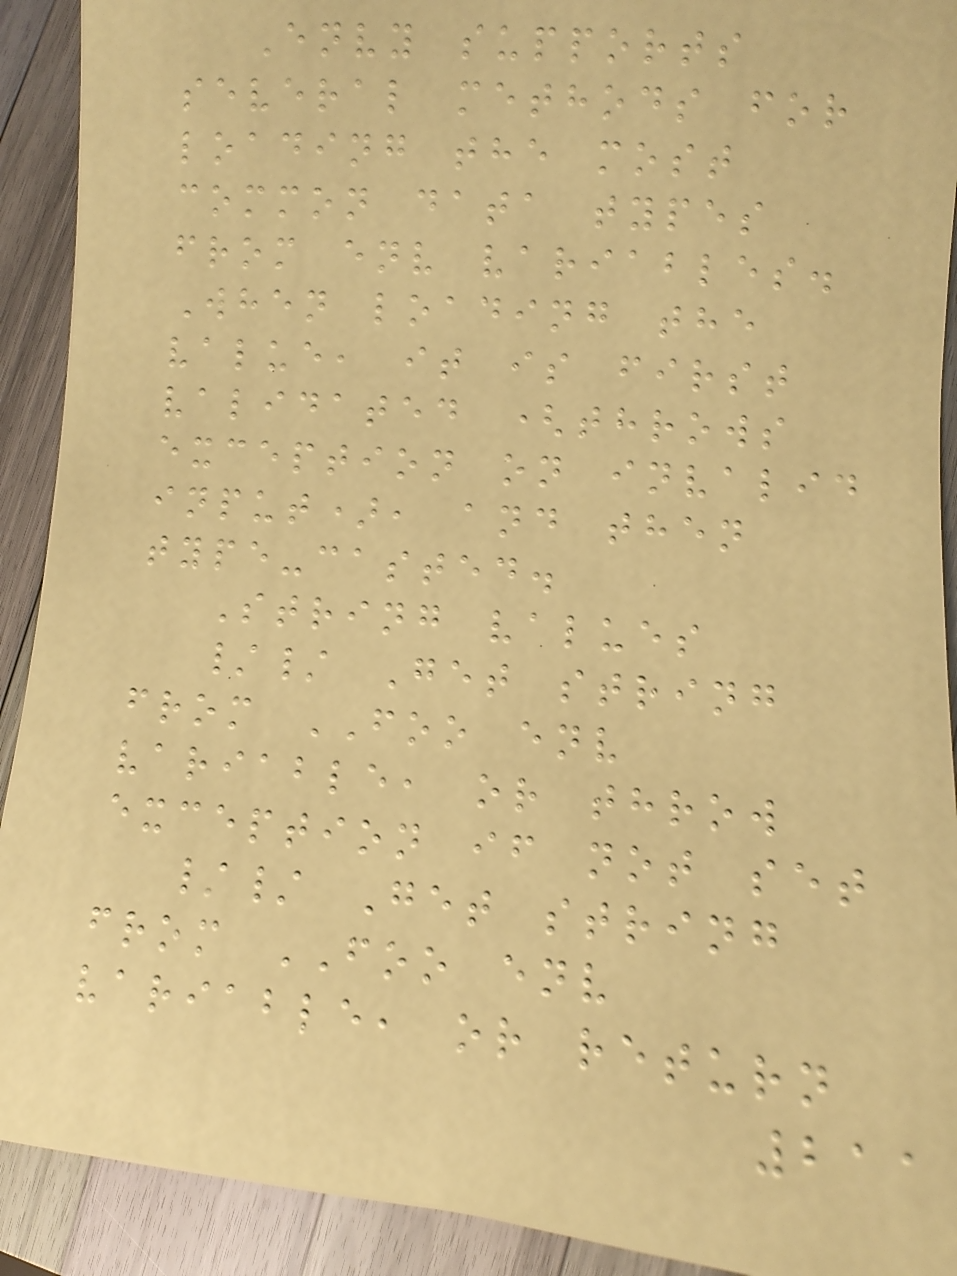Envy supports
several methods for
loading the most
common data types
from env variables.
When loading the
value, it is first
validated (throws
exception on invalid
input), and then
type-casted.
String values
// Get string
from FOO env
variable, or throw
exception if not set
// Get string
from FOO env
variable, or return
211
